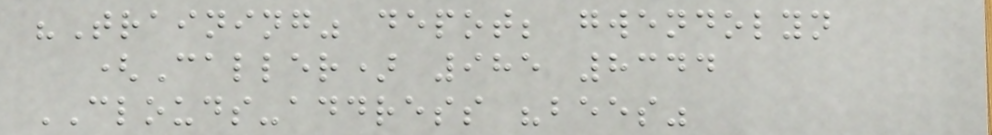"Training" depot; gwendolyn
(Caller) 985 8344
CLOUDS-address "bees"
